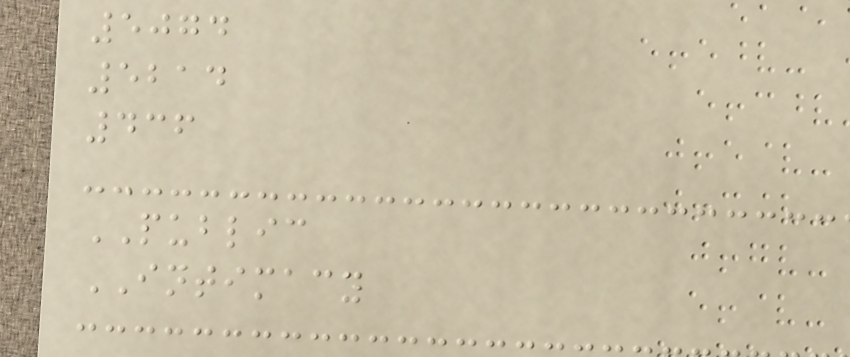5074
5214
436
PUBLIC
INTIMACY
